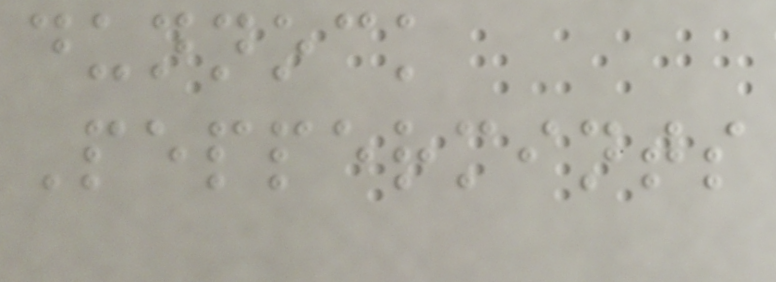dunnock
Peppermints
